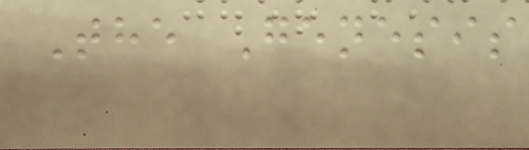The Genesis
